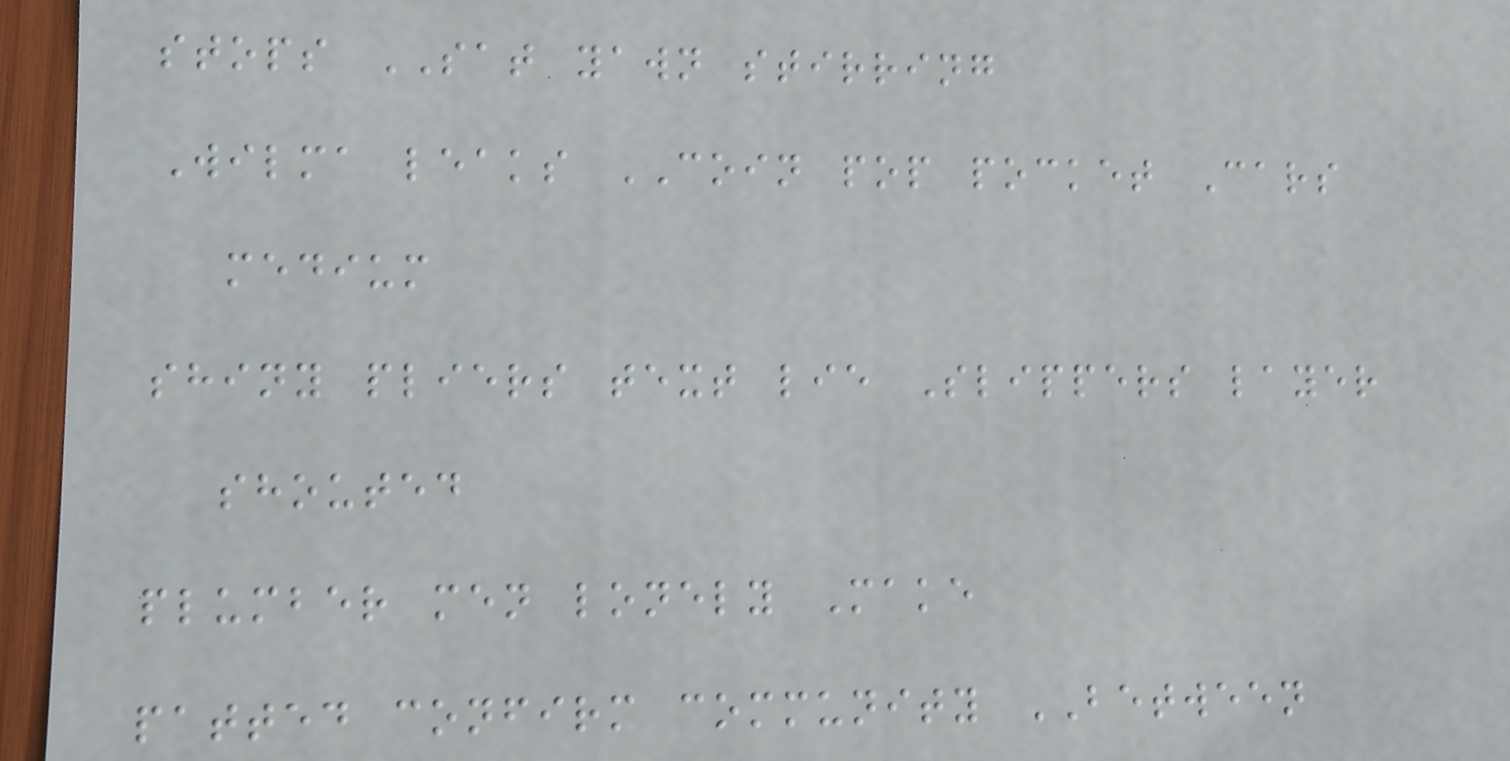stops SAT yawn stirring
Wilma leaks COIN pop pocket Cars
medium
shiny pliers text lie Slippers layer
shouted
plumber men lonely Make
patted confirm community BETWEEN
